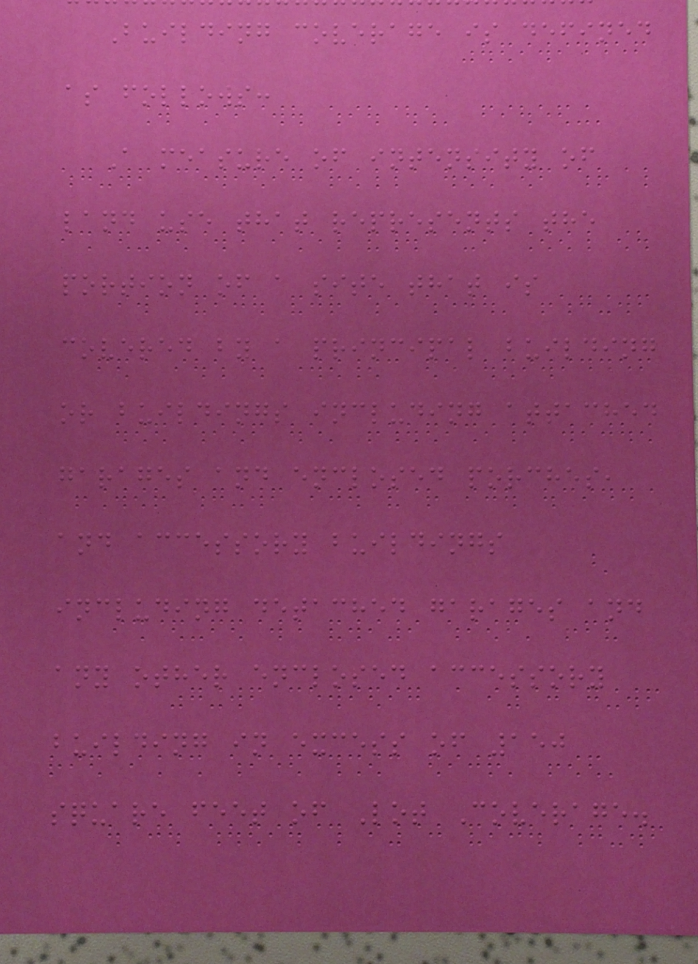Building coverage is defined
as follows:
A measure of intensity of
land use that represents the
portion of a site that is
covered by a principal building
or buildings including attached
garages and enclosed porches,
and accessory buildings
including detached garages and
any other enclosed accessory
building in excess of 150
square feet of Lot Coverage.
